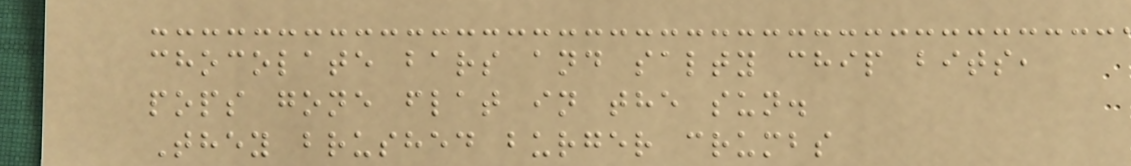chocolate bars and salty chip bits,
pops gone flat in the sun.
They brushed burger crumbs
